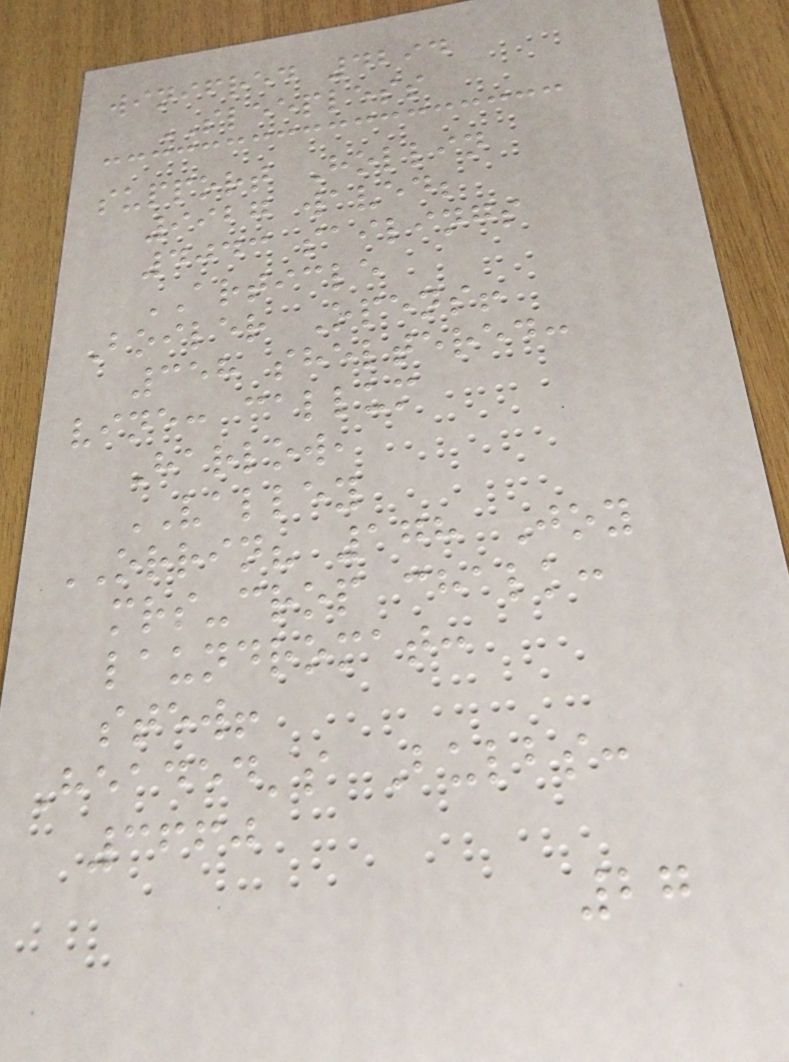winifred 4294
SLEEPLESS
support Hollin
9927 waved;
4043 sailings
ARTICLE
Boiler Opens!
358 sheltered:
vine: callum
Harlow,
VALLEY
ORRIN? 178 Joy
mrs-crop chalk:
laundromat:
stew!
Headed's Bulbs:
3660
27
